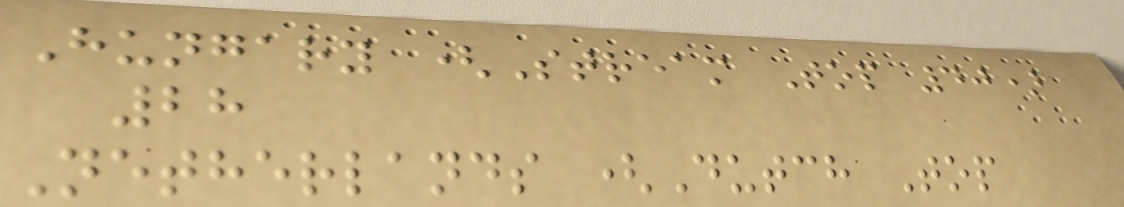Hungary (Stream Top 40)
28
Netherlands (Dutch Top
